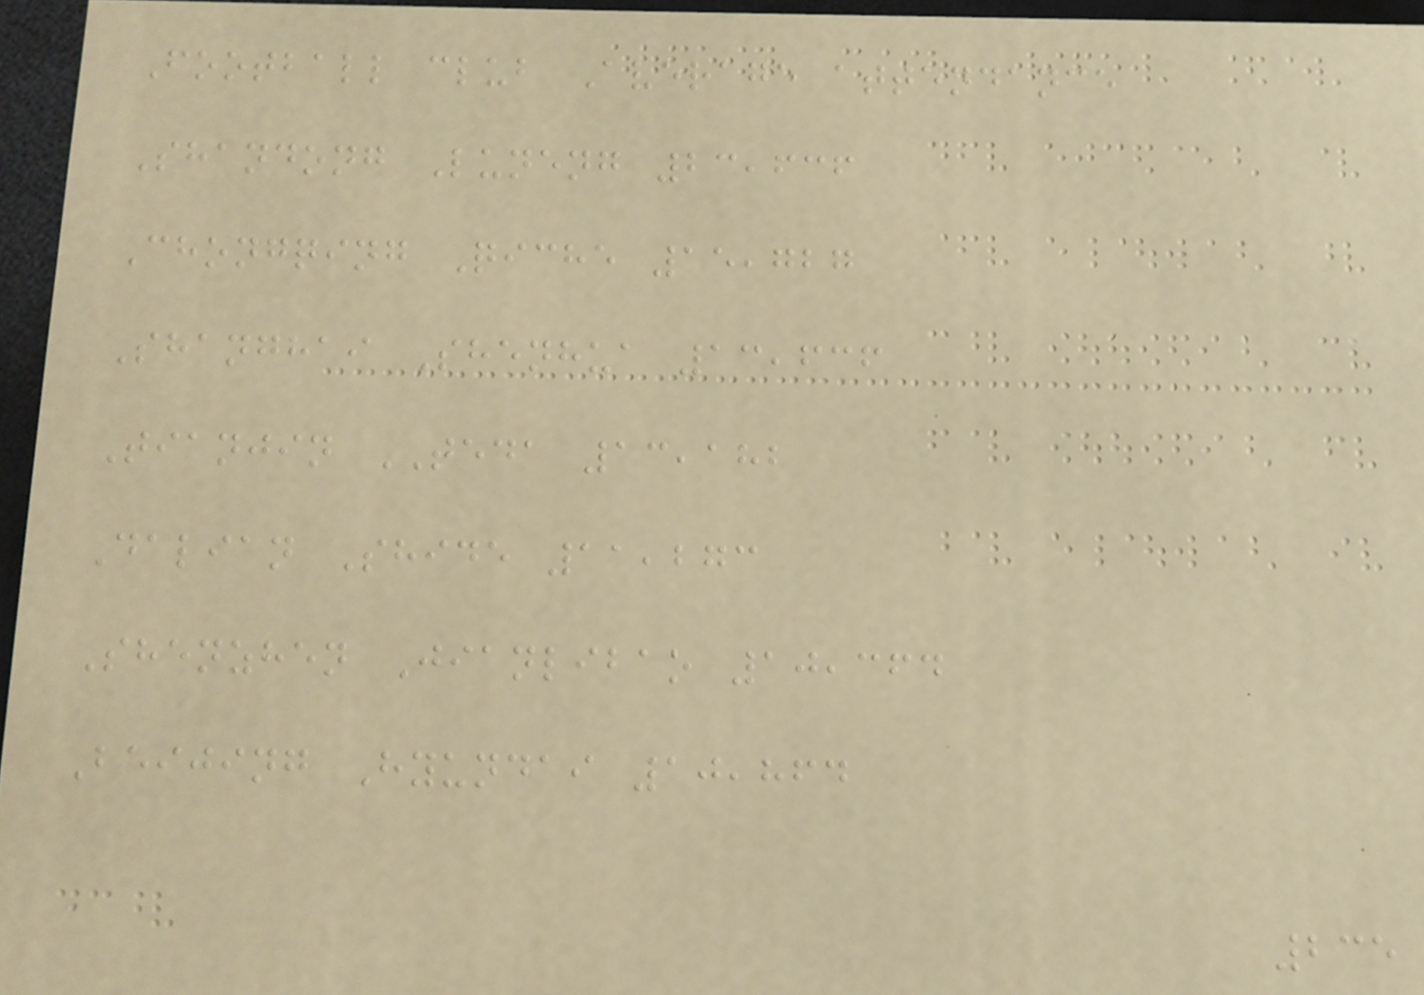Football club Average attendance
Shandong Luneng 23,636
Chongqing Qiche 15,727
Shanghai Shenhua 13,636
Tianjin TEDA 13,182
Dalian Shide 11,273
Shenzhen Jianlibao 10,364
Beijing Hyundai 10,864
235
